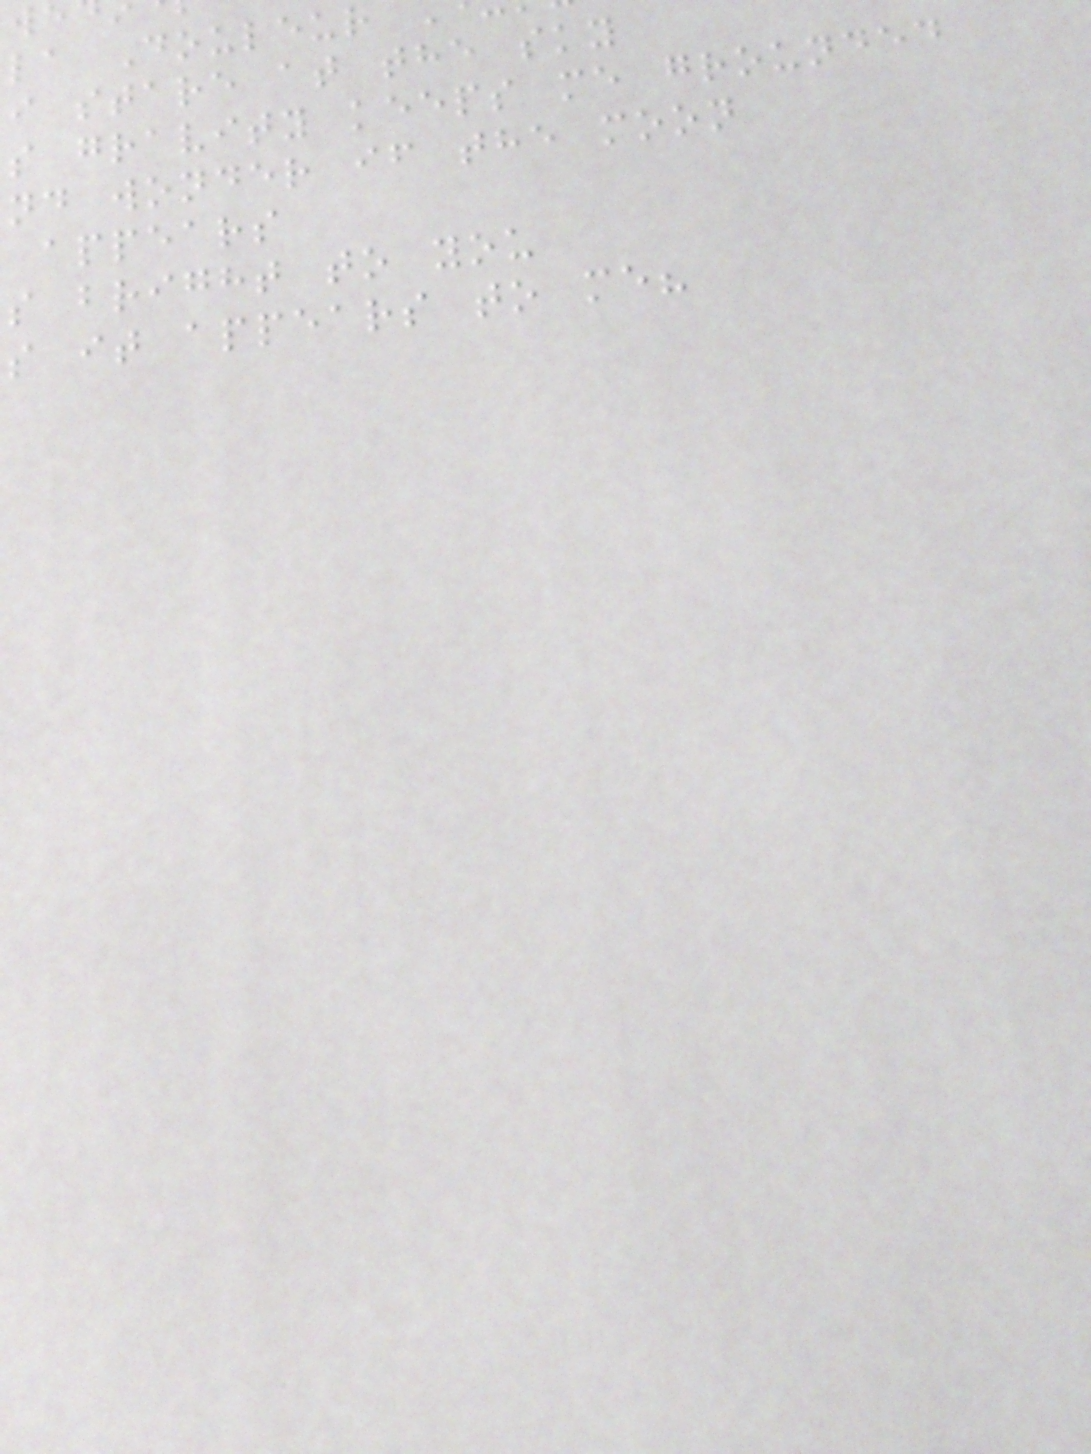la Douleur
i stare at the sky
s gravity keeps me grounded
nd wonder if the moon
appears
s bright to you
s it appears to me?
